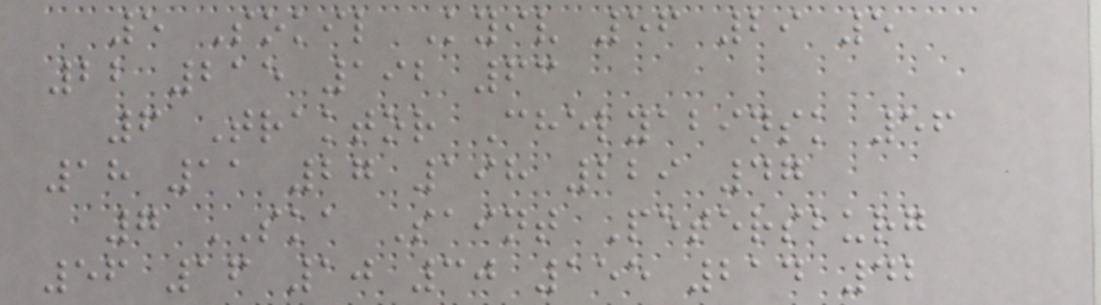5 Sokil Kyiv 56 29 5
22 215 192 63
6 Traktor Chelyabinsk 56
18 11 27 198 229 47
7 SKA Saint Petersburg
56 16 10 30 155 214 42
